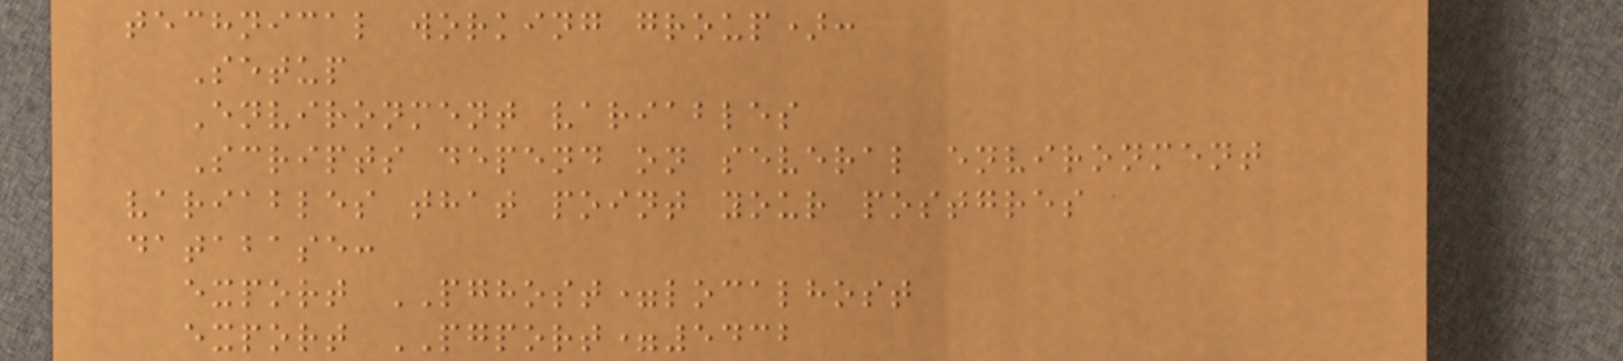technical working group):
Setup
Environment variables
Scripts depend on several environment
variables that point your postgres
database:
export PGHOST=localhost
export PGPORT=5432
